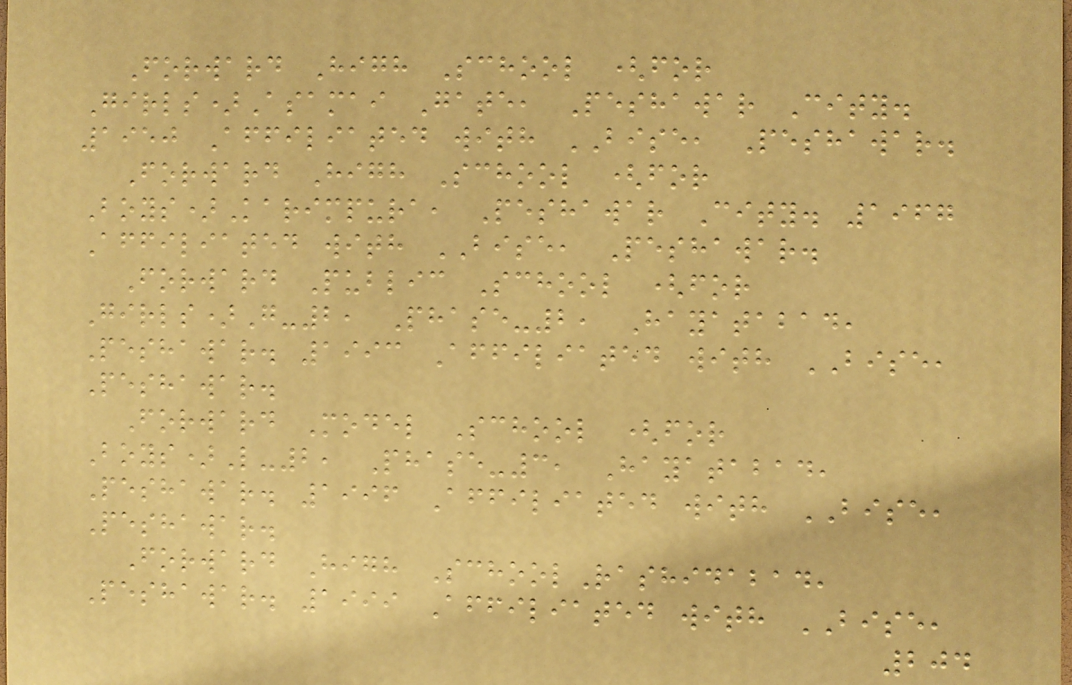Forward High School (for
Girls)Asamai Gate, Peshawar City.
1950 Affiliated with BISE, Peshawar.
Forward High School (for
Boys)Karimpura, Peshawar City. 1967
Affiliated with BISE, Peshawar.
Forward Public School (for
Girls)G-2, Phase-2, Hayatabad,
Peshawar. 1993 Affiliated with BISE,
Peshawar.
Forward Model School (for
Boys)L-2, Phase-3, Hayatabad,
Peshawar. 1996 Affiliated with BISE,
Peshawar.
Forward High SchoolRashidabad,
Peshawar. 1999 Affiliated with BISE,
204
